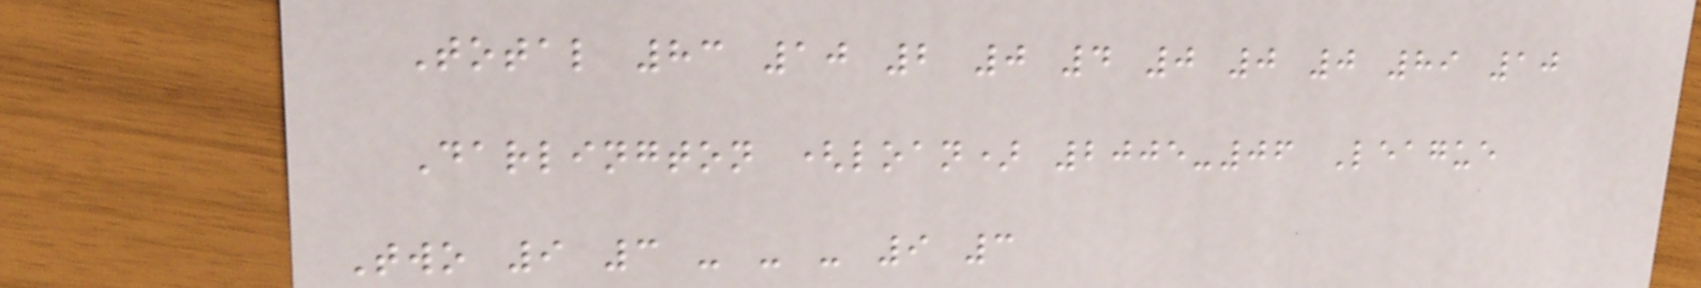Total 83 10 2 0 4 0 0 0 89 10
Darlington (loan) 2005-06 League
Two 9 3 - - - 9 3
